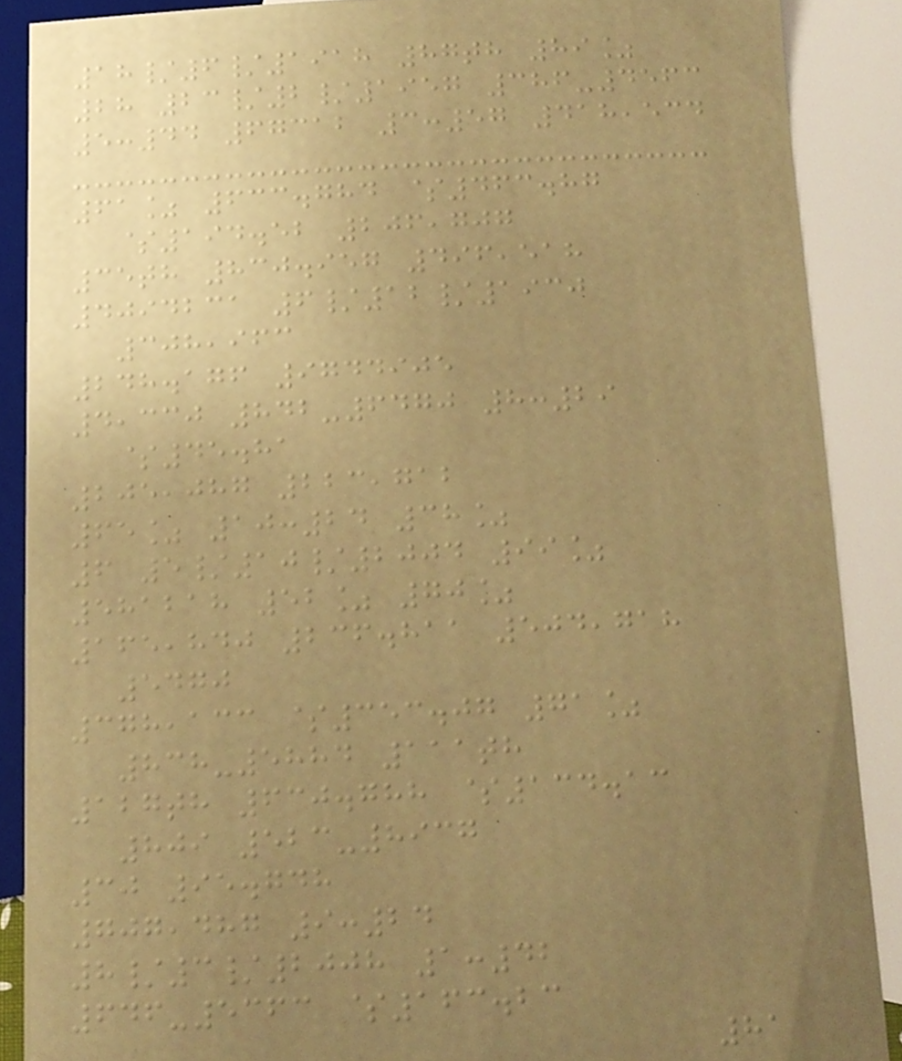18/6/1918 87th 89%
28 23/2/1957 386-4563
5:44 67312 3:57 418,534
61% 633.784 $463.87
$194.52 206,707
35th 830.957 496,518
4094231 6/12/1930
308,963
248.176 9744905
4,330 842-6470 8:29
$45.81
205,087 223,712
65% 10:24 38%
6 5/10/2004 99%
581218 52% 70%
165,840 236.811 504,718
5470
378,133 $353.07 71%
838-5884 111th
127th 630.788 $134.13
809 523-8937
30 95.748
707,487 9:24
8/3/2008 1:42
646-5363 $163.23
81
